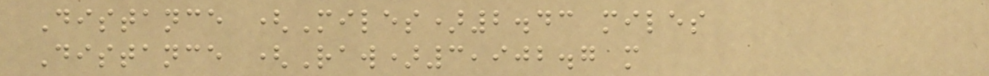Distance (Miles)2.43 miles
Distance (Raw)3,902.7 m
